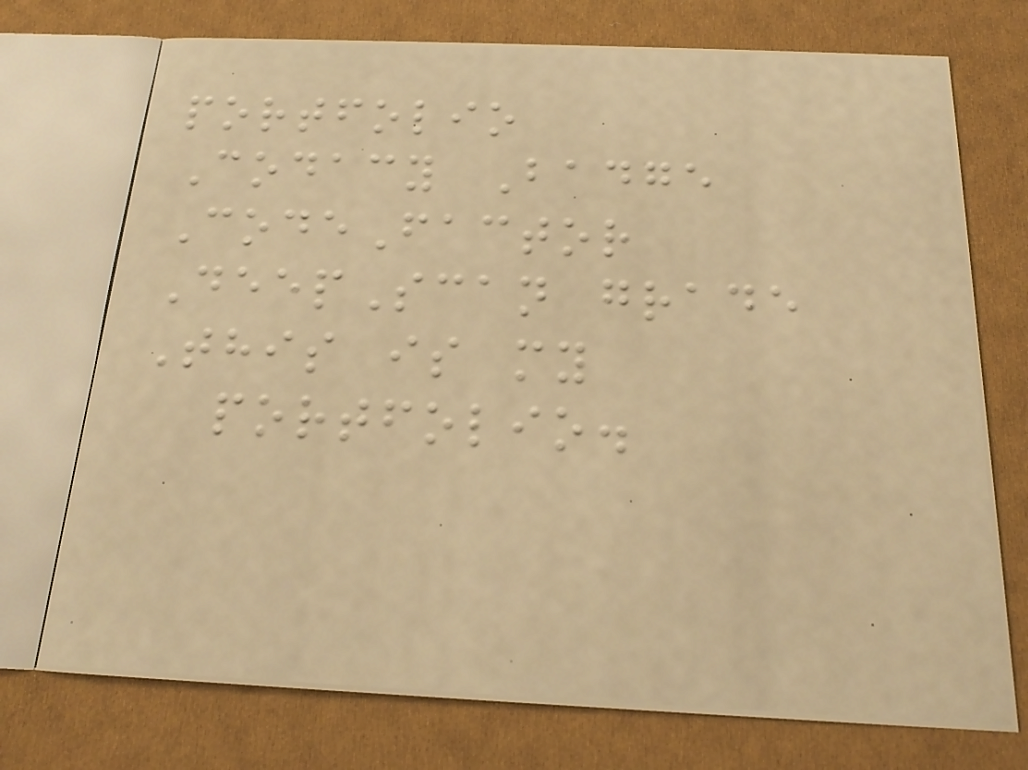portfolio
Codacy Badge
CodeFactor
DeepScan grade
This is my
portfolio.
